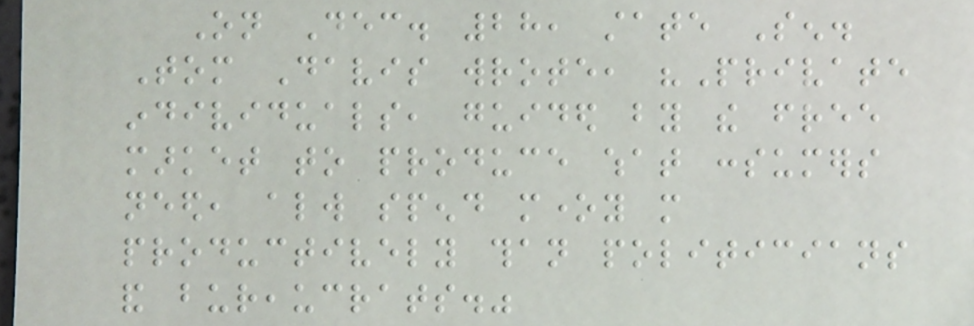On Dec. 28, state Sen.
Tom Davis wrote, "Private
individuals, guided by the free
market to produce what consumers
need, always spend money more
productively than politicians
and bureaucrats."
